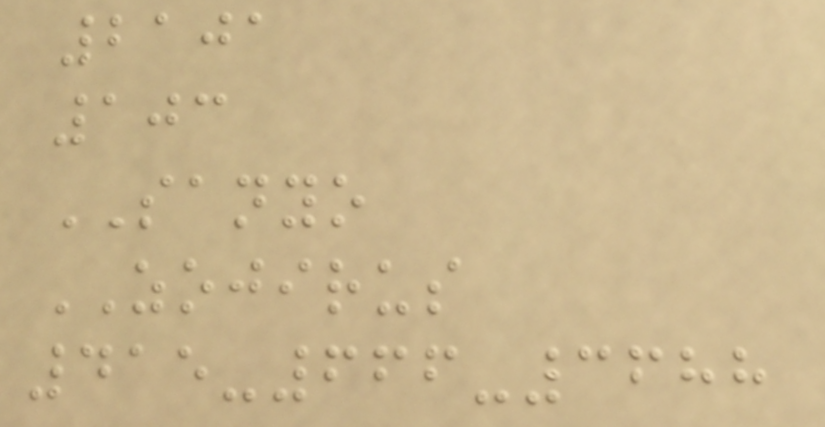2101
103
SANYO
ZOJIRUS
415-666-3688
